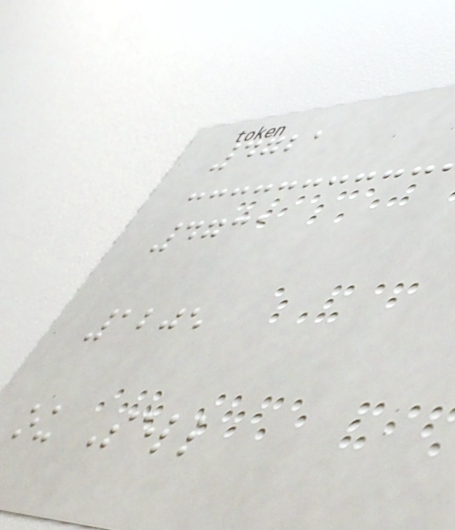4721
4731
1205
ou Sell
